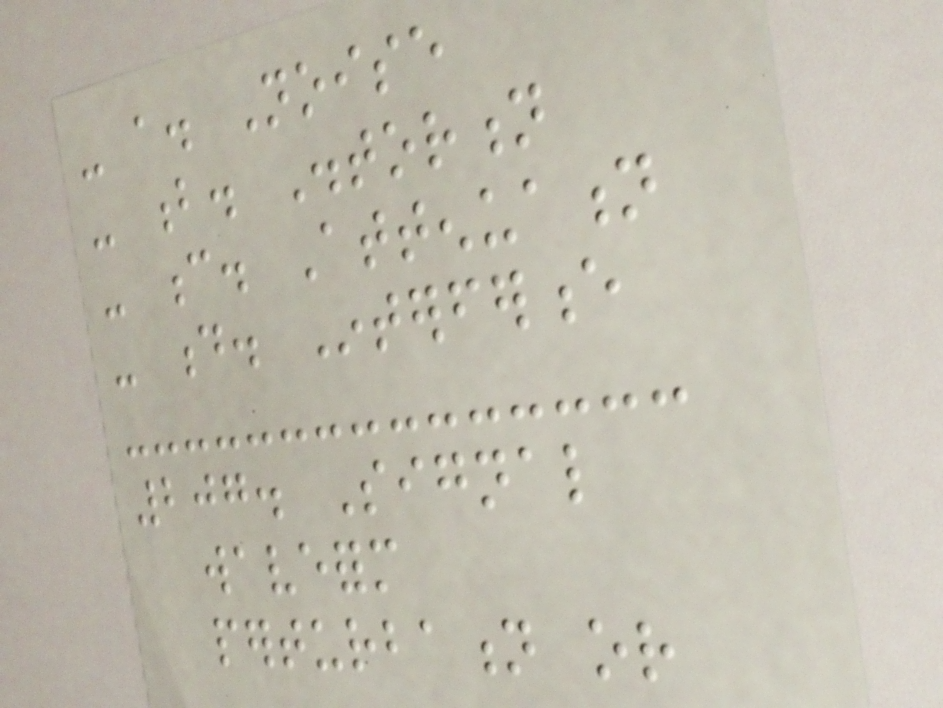- a. Noise
- b. Distortion
- c. Attenuation
- d. Interference
207. Signal
waveform
perturbation or
